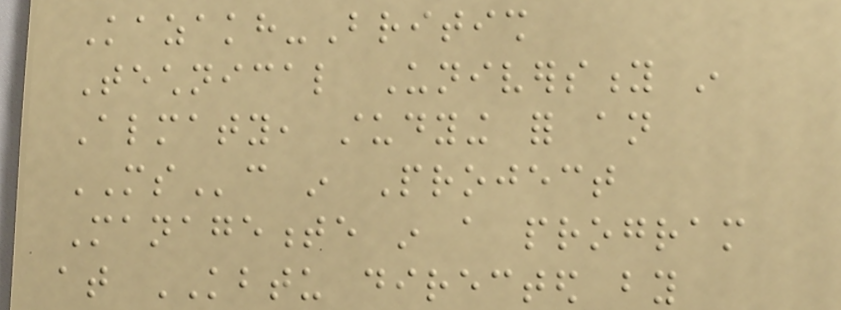Kazakh-British
Technical University in
Almaty, studying for an
MSc in Project
Managemente in a program
at KBTU directed by
